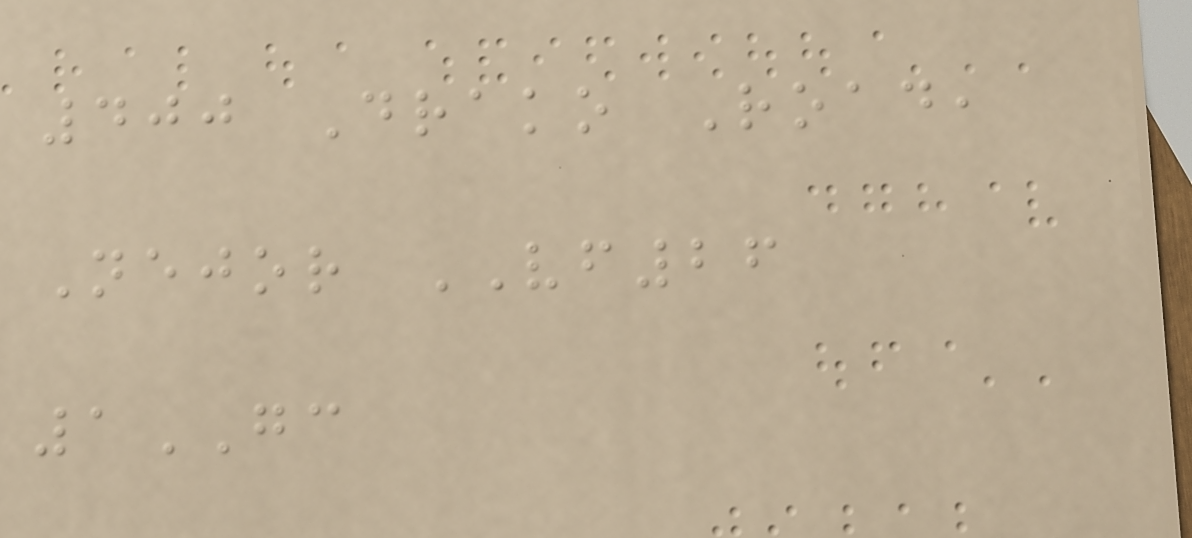400 Drako Road,
Nejor VF26
1GC
